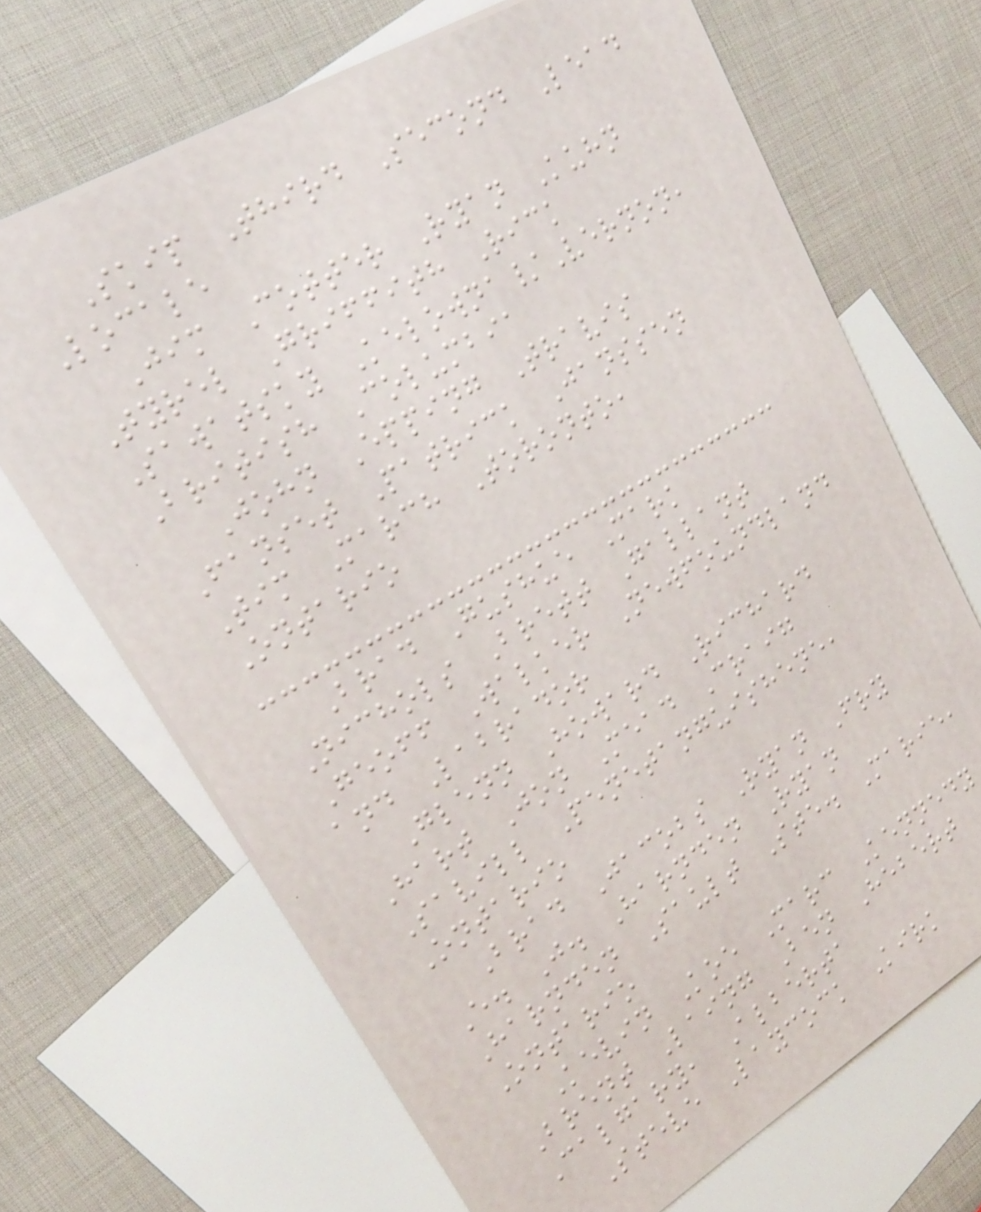Skip Third Second Lead
Locale
Jim Cotter Ryan Kuhn
Tyrel Griffith Rick
Sawatsky Kelowna/Vernon,
British Columbia
John Epping Travis
Fanset Patrick Janssen
Tim March Toronto,
Ontario
Brad Gushue Mark
Nichols Brett Gallant
Geoff Walker Newfoundland
and Labrador
Glenn Howard Richard
Hart Jon Mead Craig
Savill Penetanguishene,
Ontario
Brad Jacobs Ryan Fry
E. J. Harnden Ryan
Harnden Sault Ste. Marie,
Ontario
Kevin Koe Marc Kennedy
Brent Laing Ben Hebert
Calgary, Alberta
Steve Laycock Kirk
